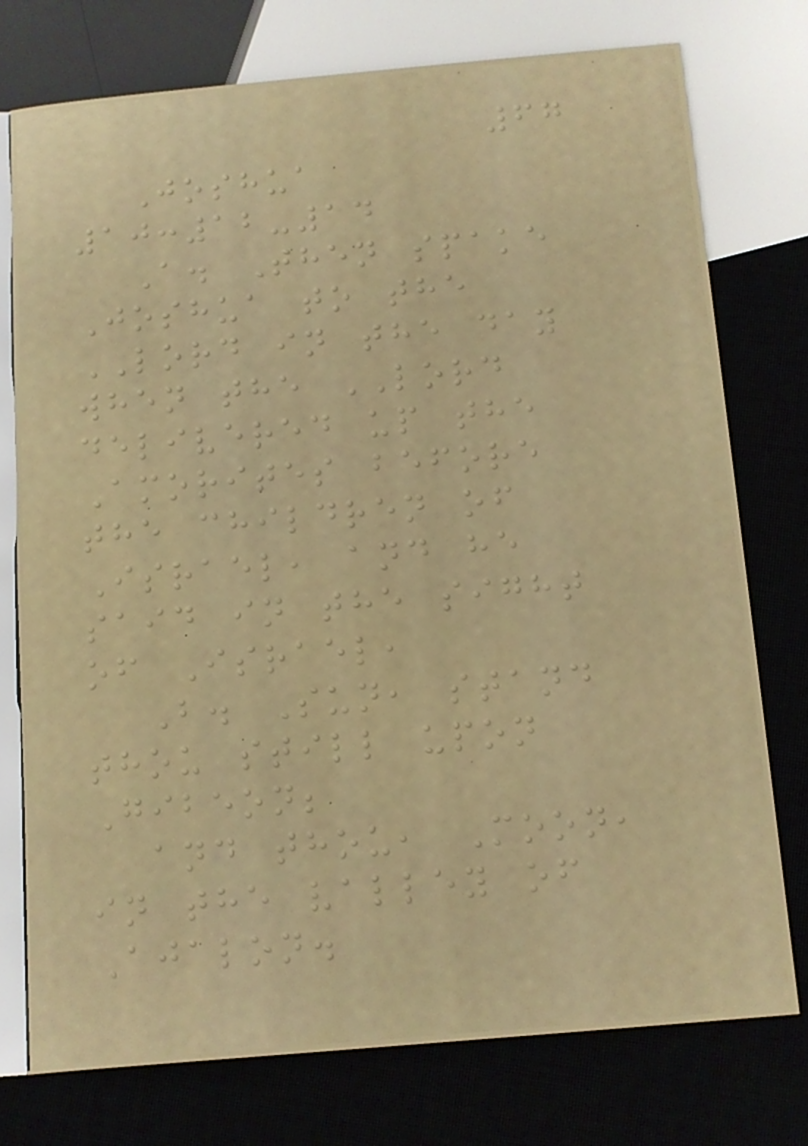67
Joshua
10:12-14
A. Then spake
Joshua to the
LORD in the day
when the LORD
delivered up the
Amorites before
the children of
Israel, and he
said in the sight
of Israel,
B. Sun, stand
thou still upon
Gibeon;
and thou, Moon,
in the valley of
Ajalon.
